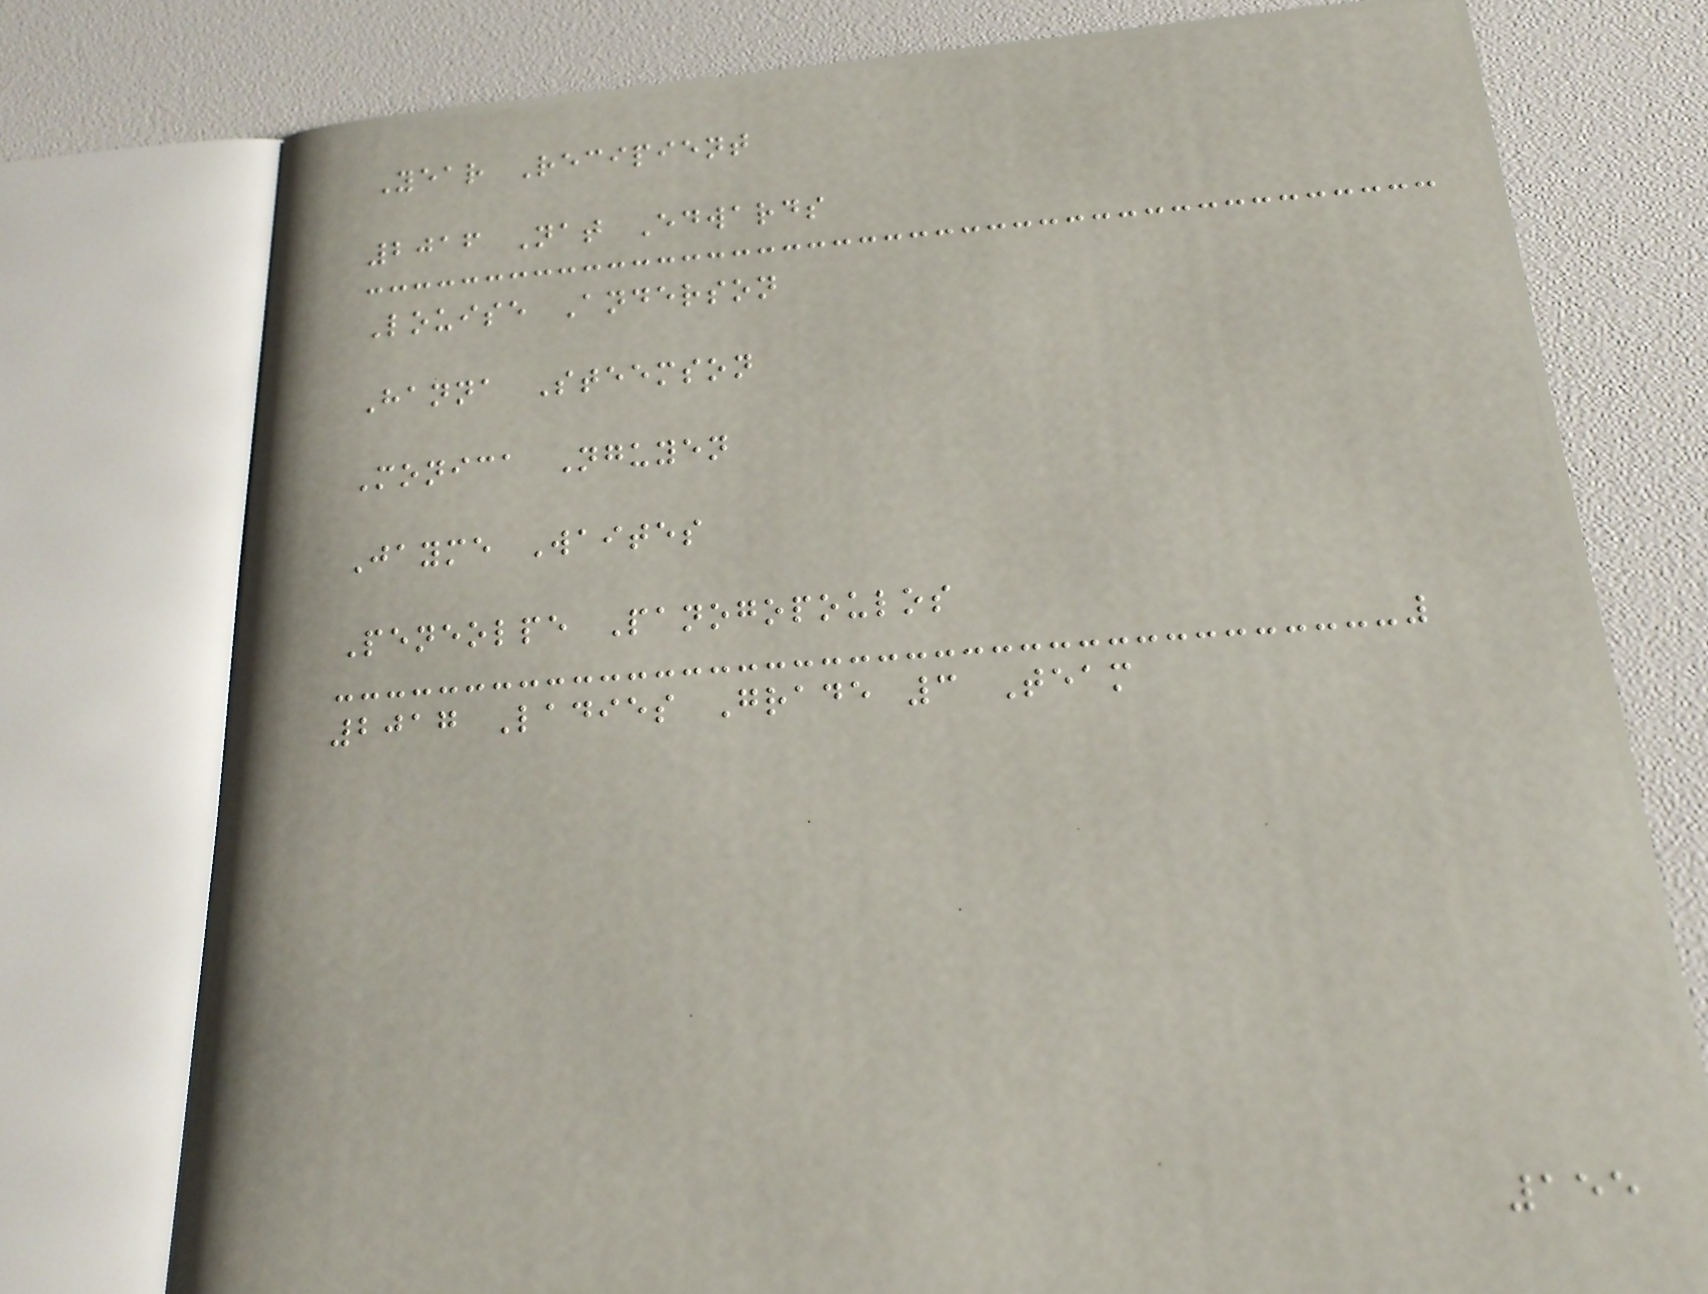Year Recipient
2016 Nat Edwards
Louise Anderson
Hanna Steemson
Monica Nguyen
Jayme Waites
Peneolpe Panogopoulos
2017 Ladies Grade 3 Team
155
